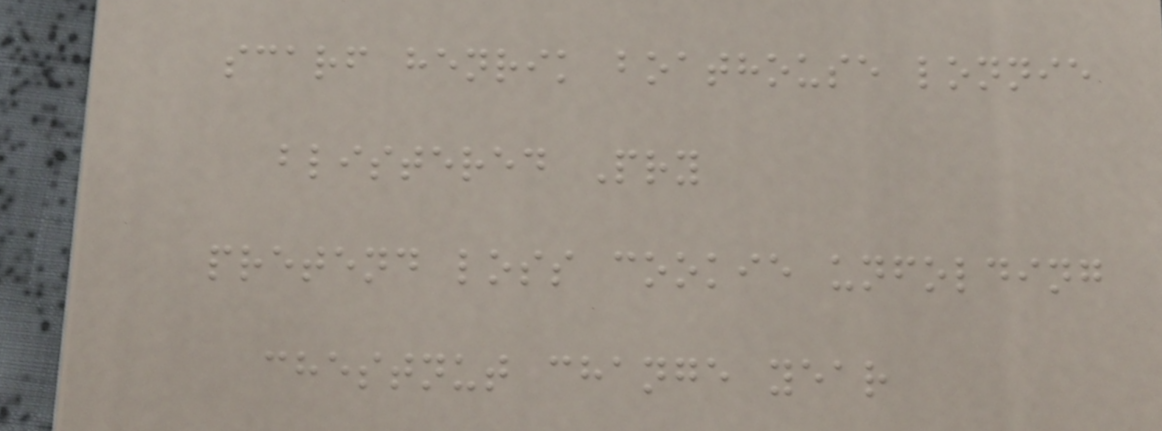scarf henrik boathouse lonnie
blistered Pry
pretend loss cookie unfolding
chestnut change year
